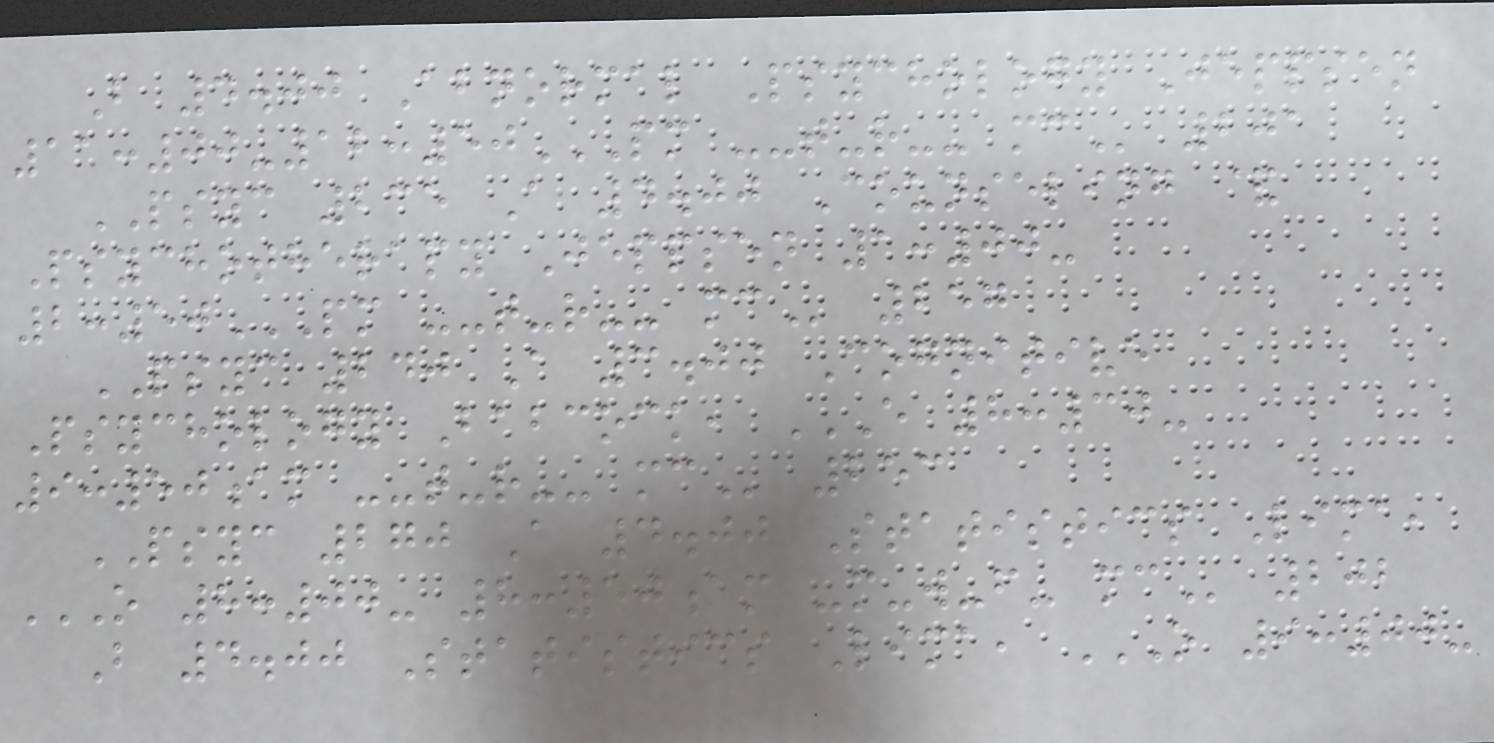B 4.00 Abnormal Psychology Jeppsen
11:00-12:50PM --T-R-- MC 201
PSYC 235 A 4.00 Counseling &
Psychotherapy Jeppsen 1:00-
2:50PM --T-R-- MC 257
PSYC 240 A 3.00 Cognitive
Psychology Babcock, E 8:30-
9:50AM --T-R-- MC 253
PSYC 270 A 4.00 Statistics Lima,
O 8:00- 8:50AM -M-W-F- MC 202
B 4.00 Statistics Lima, O 9:00-
